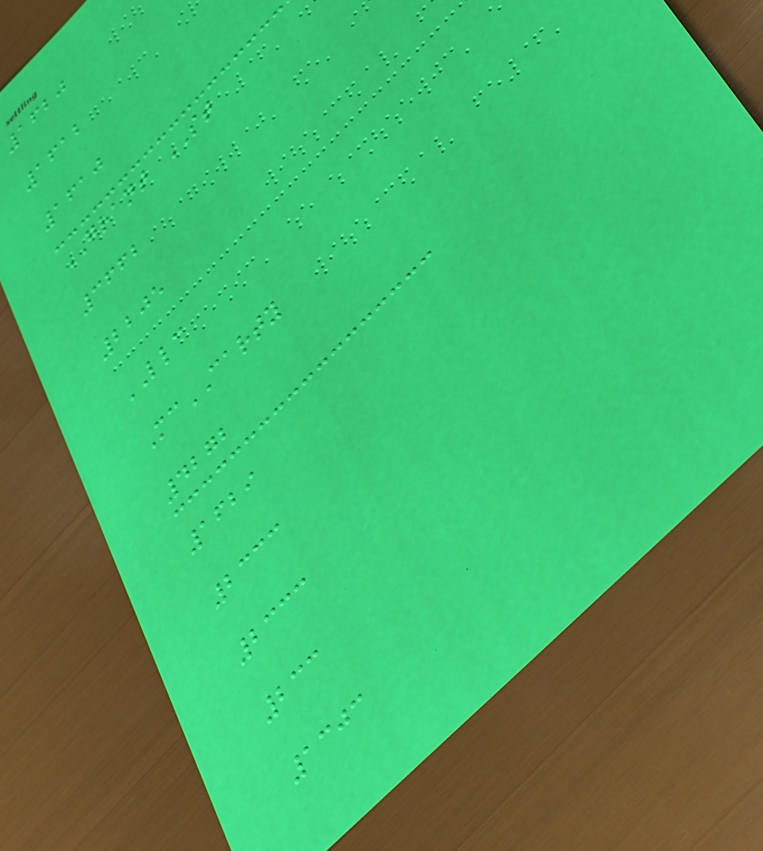1620
1612
1610
GRANT ST
3662
2205
LLC
McCARTY
4272
1629
2333
2333
233
1303
